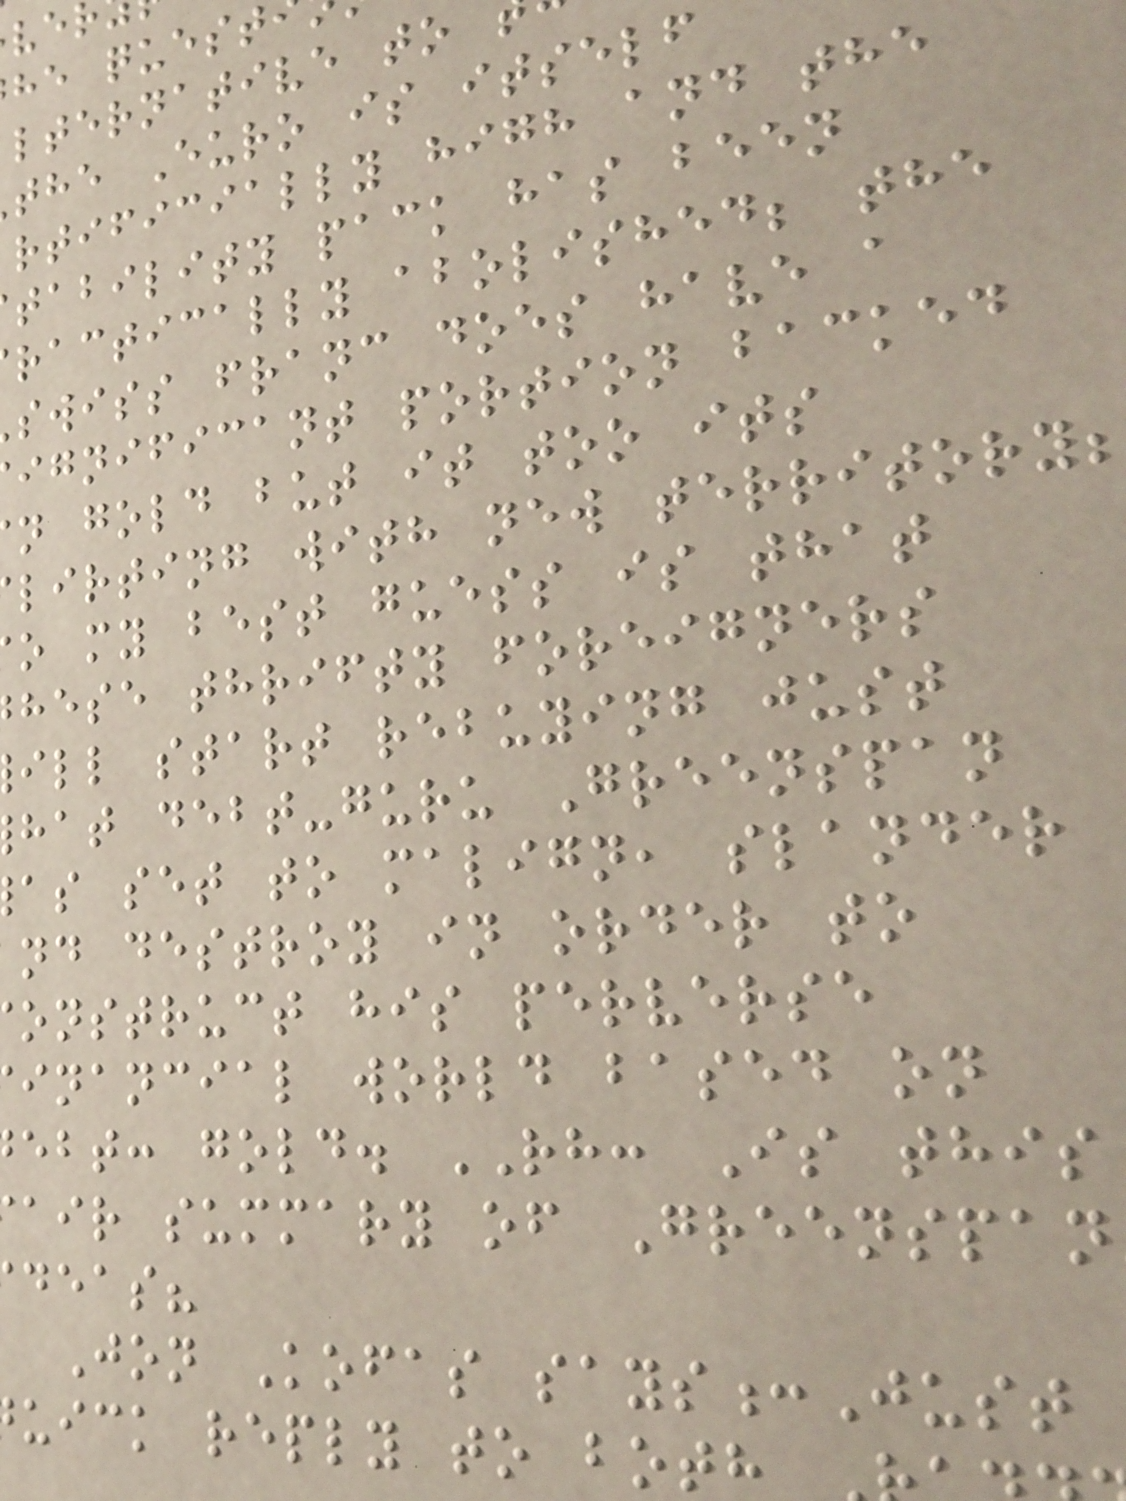he quest
lternative to
the Euro is itself
rtificially high and the
tability pack has been
ractically abolished; the
swiss franc does have a
ignificant portion backed
n gold but it too its
lirting with new territory;
o my best guess is that
hese thrifty foreigners
ill start rebuying just
hat debt-guru Greenspan
as set to malign, slander
nd destroy in order to
onstruct his perverse
inancial world based on
ebt: gold. RH: Is this
air summary of Greenspan
deas?
Jon Kofas says:Just
uick reply to both
